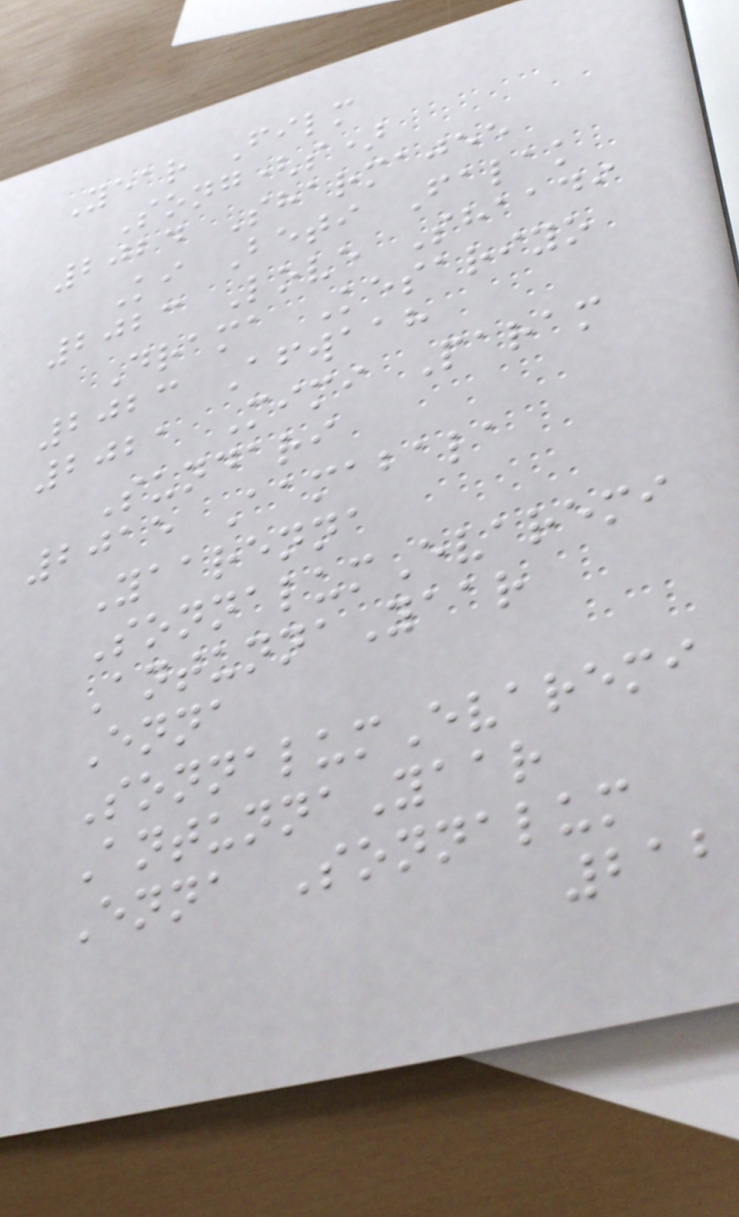Year Film
Song(s)
2024 Sharmajee
Ki Beti Falak
2023 Love Shaadi
Drama Kesariyo
2023 Afwaah
2021 Mimi Param
Sundari
2015 Aamabala
Yaarenna
SonnalumEvaremi
AntunnaYaar
Enna
SonnalumEvaremi
AntunnaYaar
Enna Sonnalum
212
